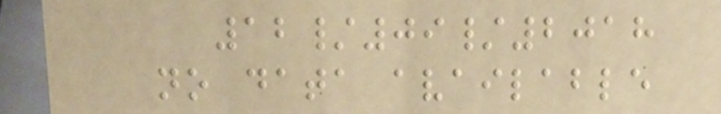12/09/2018
no data available
